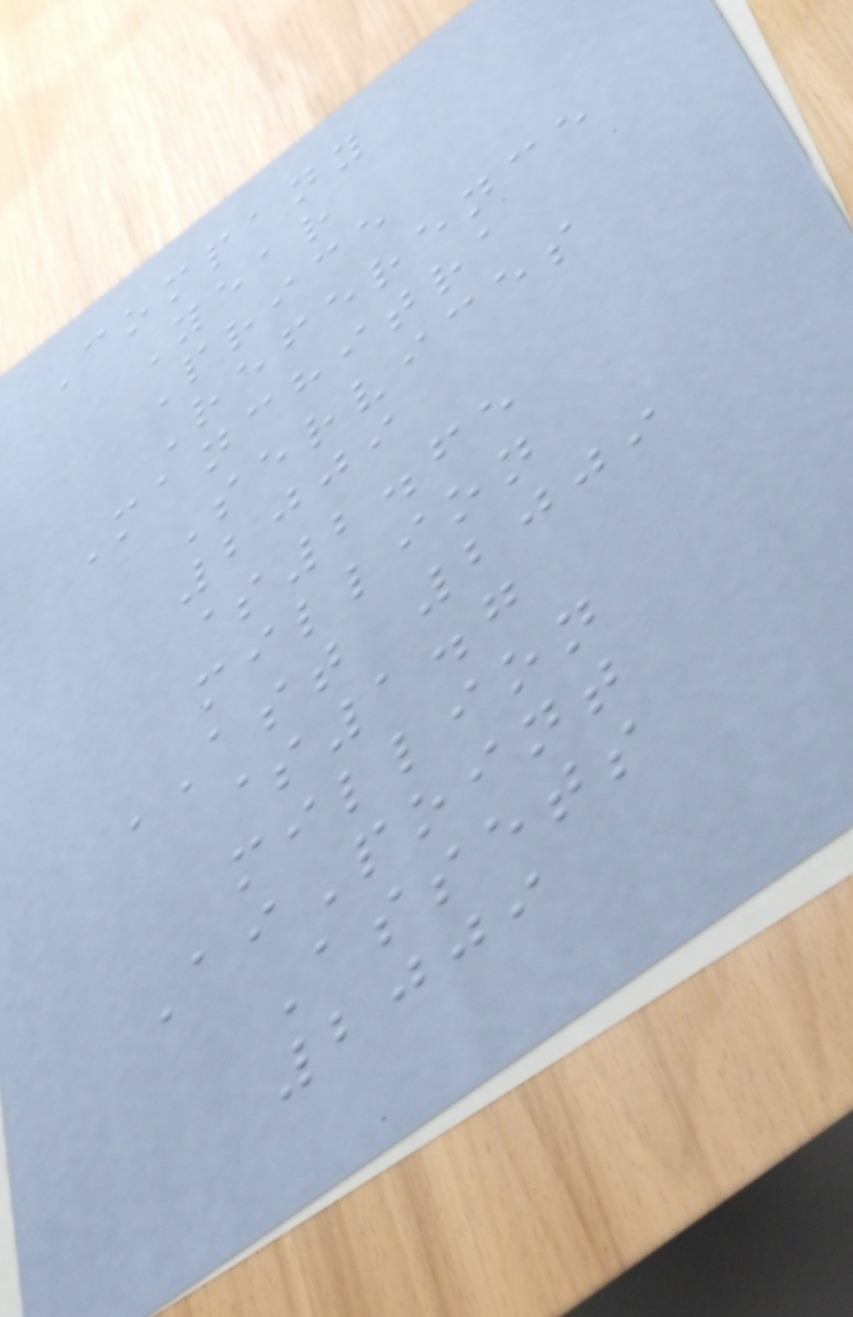Company
Year
Price
Reference
Manchitra
Services
2009
$2.65
million
AST 2009
$1.7
million
AiPoint
Assets
2009
